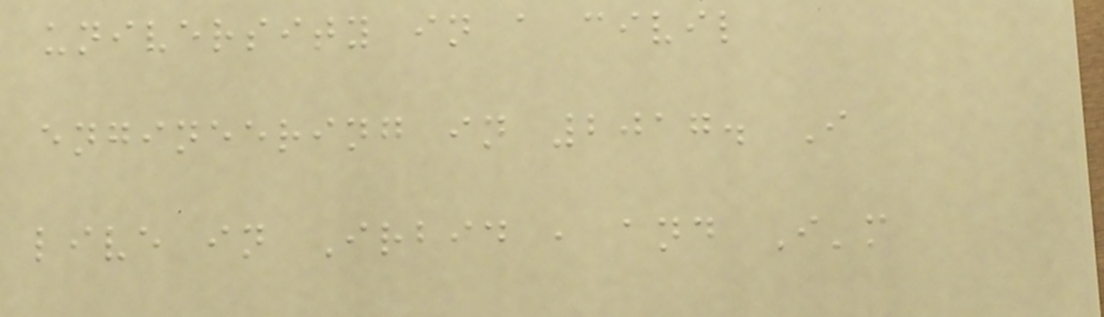university in a civil
engineering in 2017. I
live in Irbid , and I'm
